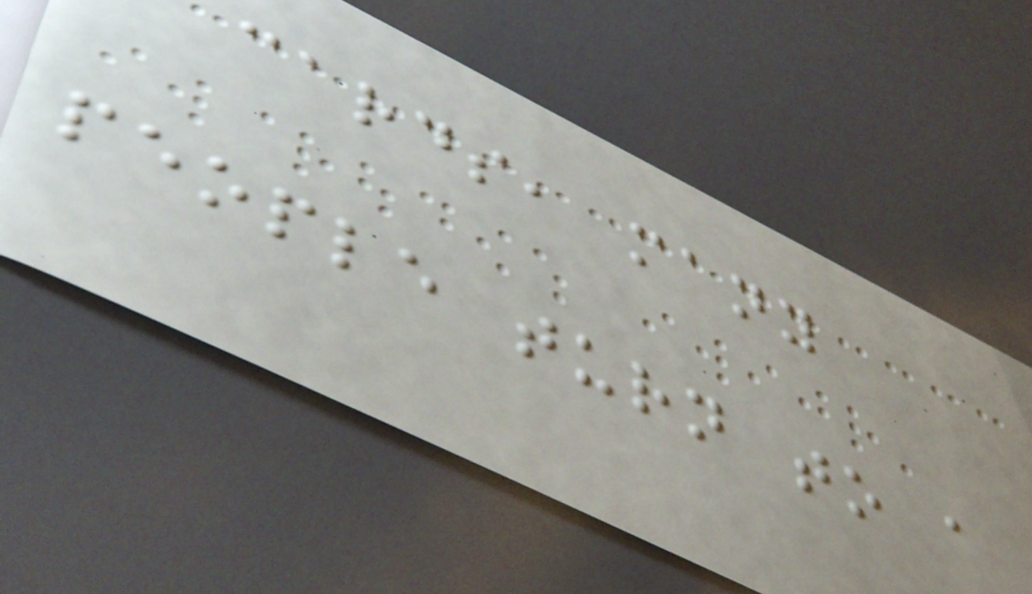cards, many
people turn to a
